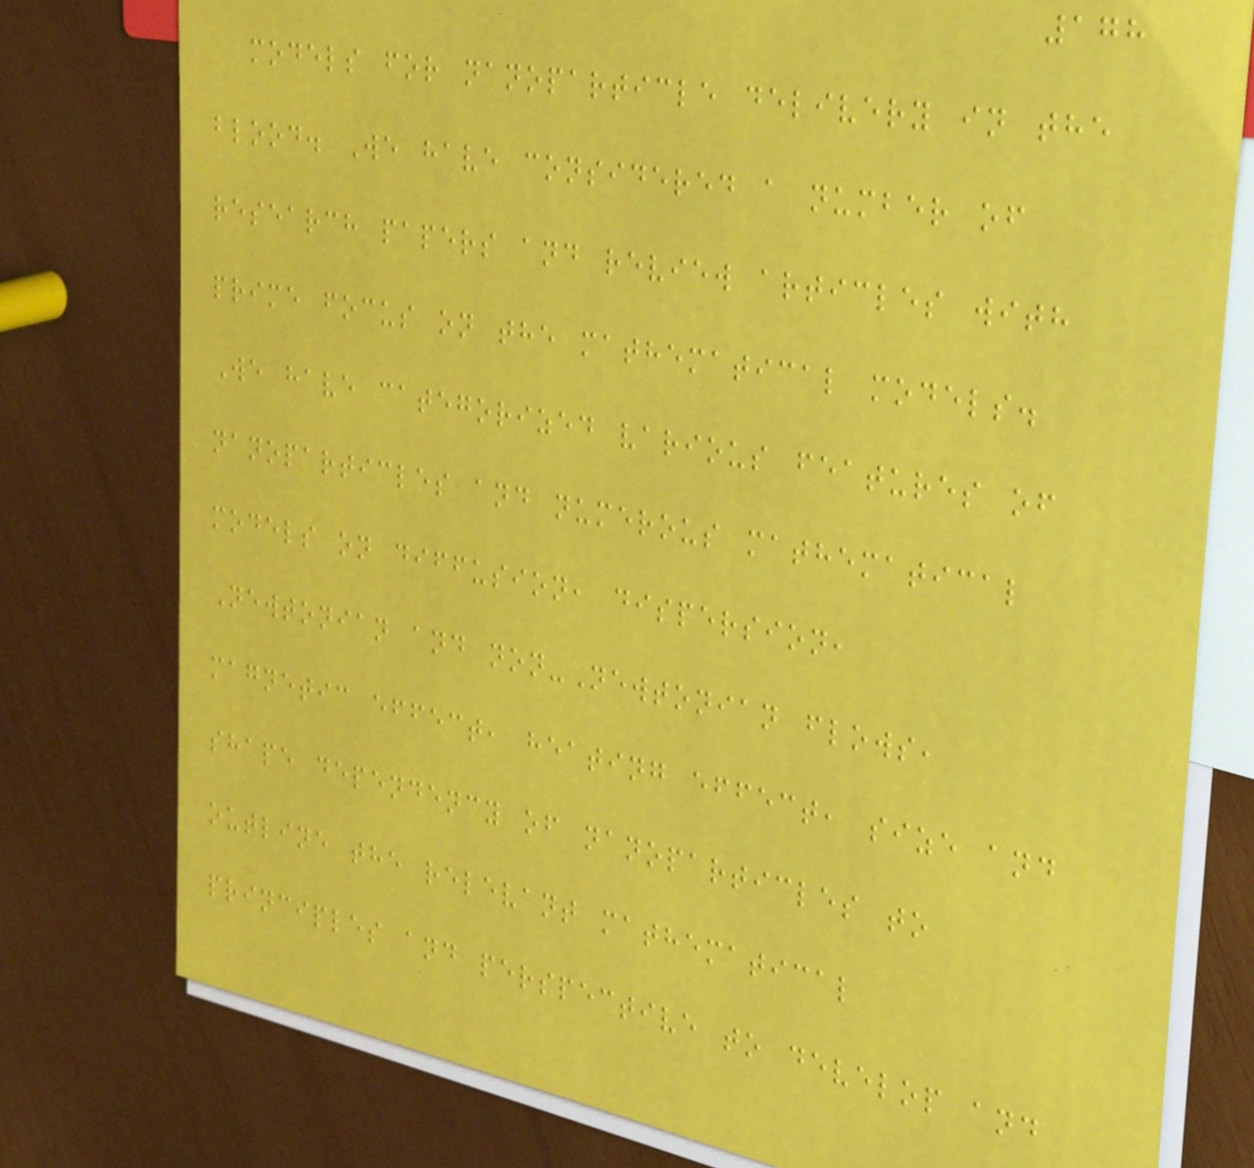178
models for nanoparticle delivery in the
blood. We have considered a number of
research papers and review articles with
prime focus on the mathematical models.
We have categorized various features of
nanoparticles and numerous mathematical
models on diffusion, dispersion,
Newtonian and non-Newtonian flows,
magnetic effect, heating effect, size and
shape dependency of nanoparticles to
outline the relevant mathematical
principles and perspective to develop and
